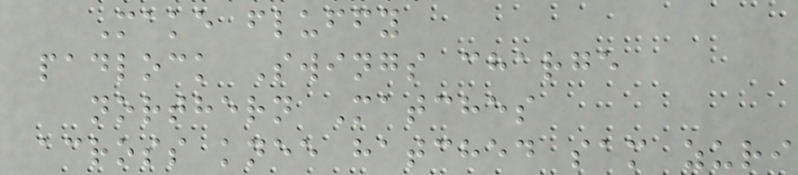Make fluffy
padlock Swings charge
northern Matches
across knee hatched sam zuri
